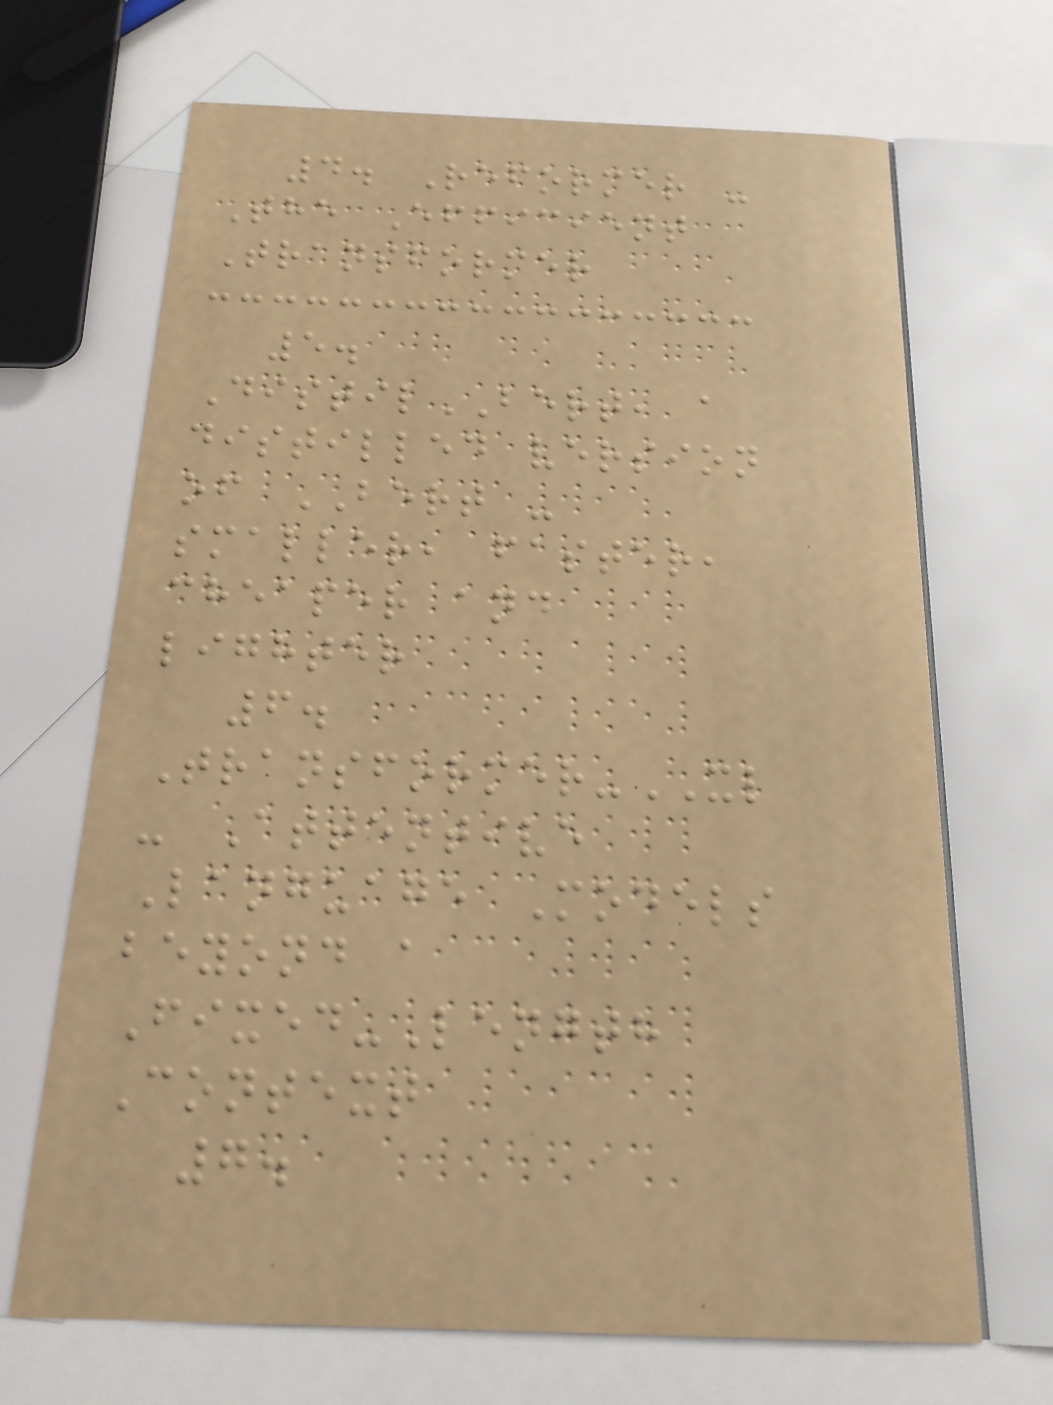4. Reformer -
The Efficient
Transformer
5.
DistilBERT, a
distilled version
of BERT -
smaller, faster,
cheaper and
lighter
6.
Transformer-XL
- Attentive
Language Models
beyond a
Fixed-Length
Context
7.
